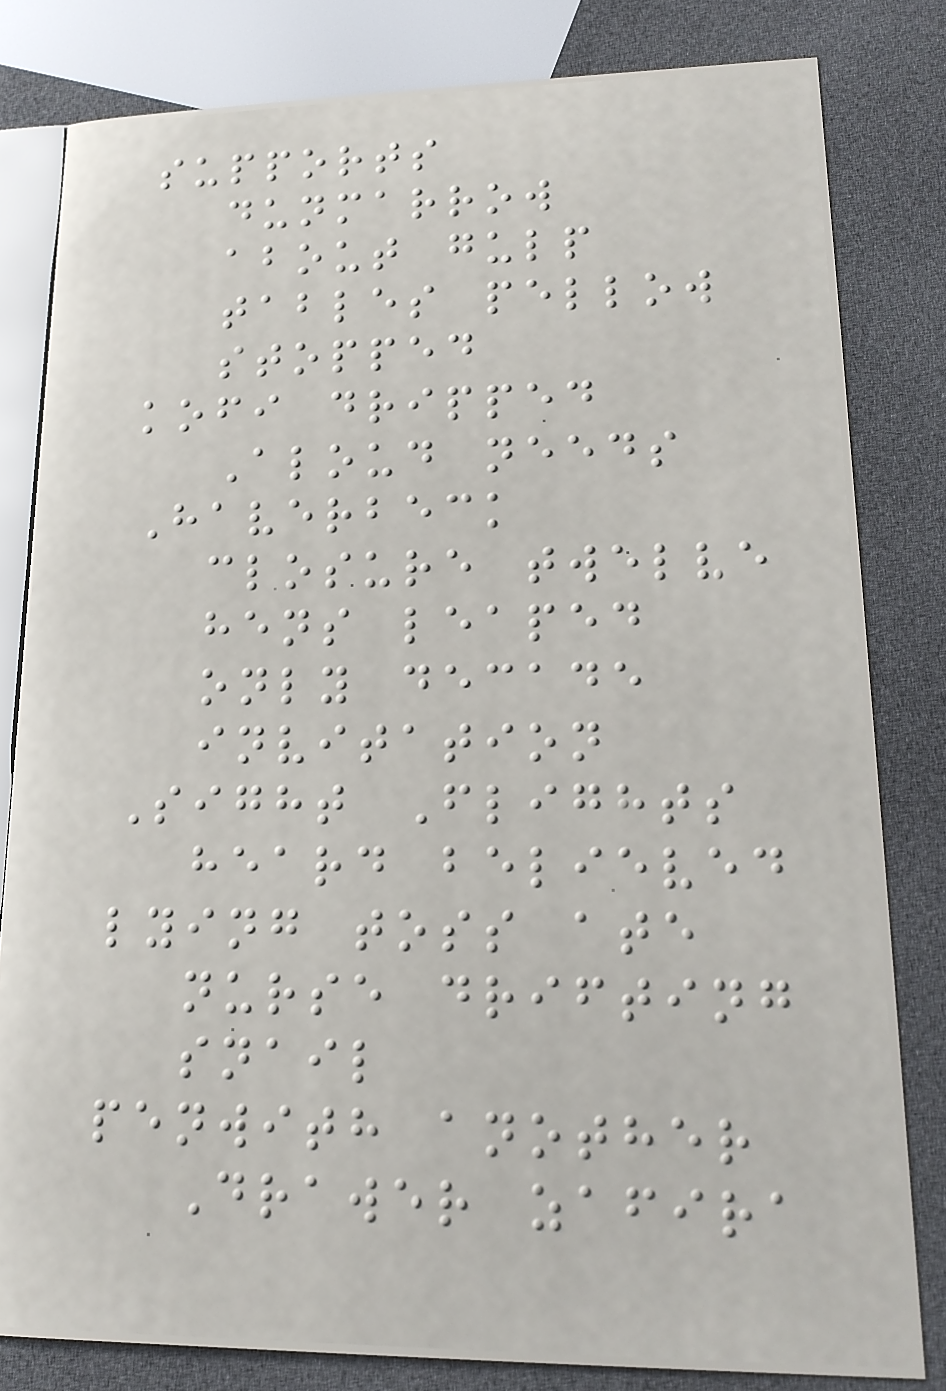supports
dunmarrow
about gulp
tables pellow
stopped
kofi dripped
Aloud needs
Haverbeck
closure twelve
hens leaped
only decade
invitation
Sight Flights
heard believed
lying toss ate
nurse drifting
snail
penwith another
Drawer zafira
